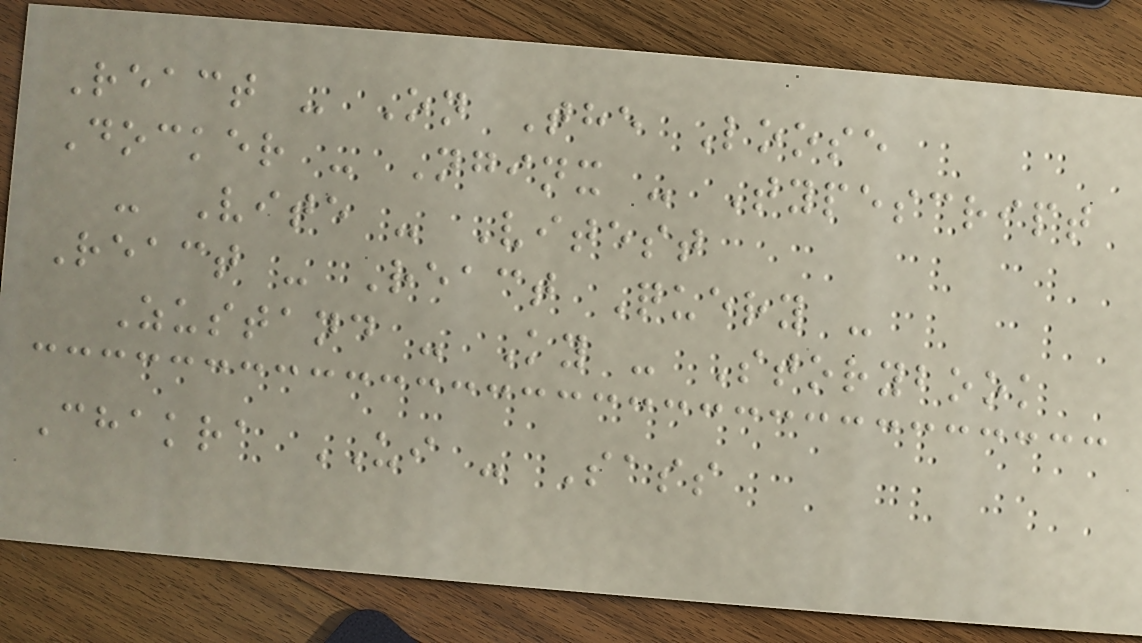React - On The Loose
Docker - Nginx - Typescript
- Vite - Vitest
React - React Query -
Zustand - Ky - Storybook
Chakra UI - Sass
